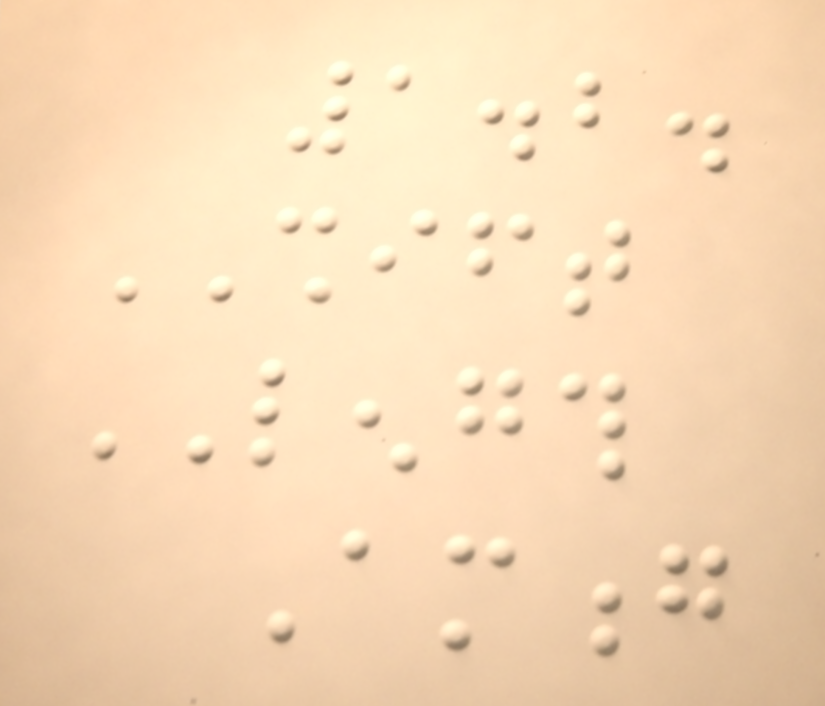1.2.
SHIFT
LENGTH
Among
